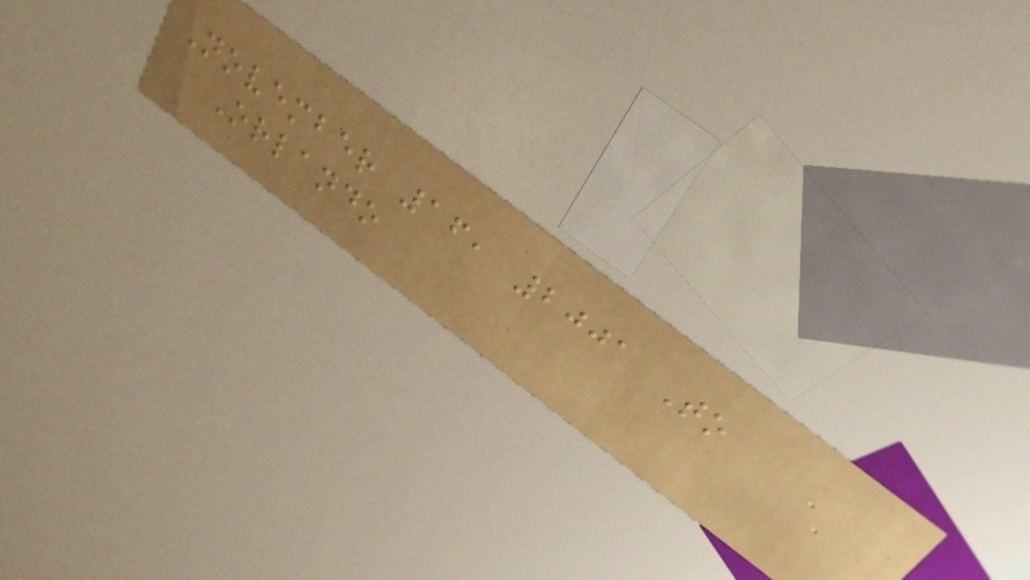November 16, 2001 To
Orlando
